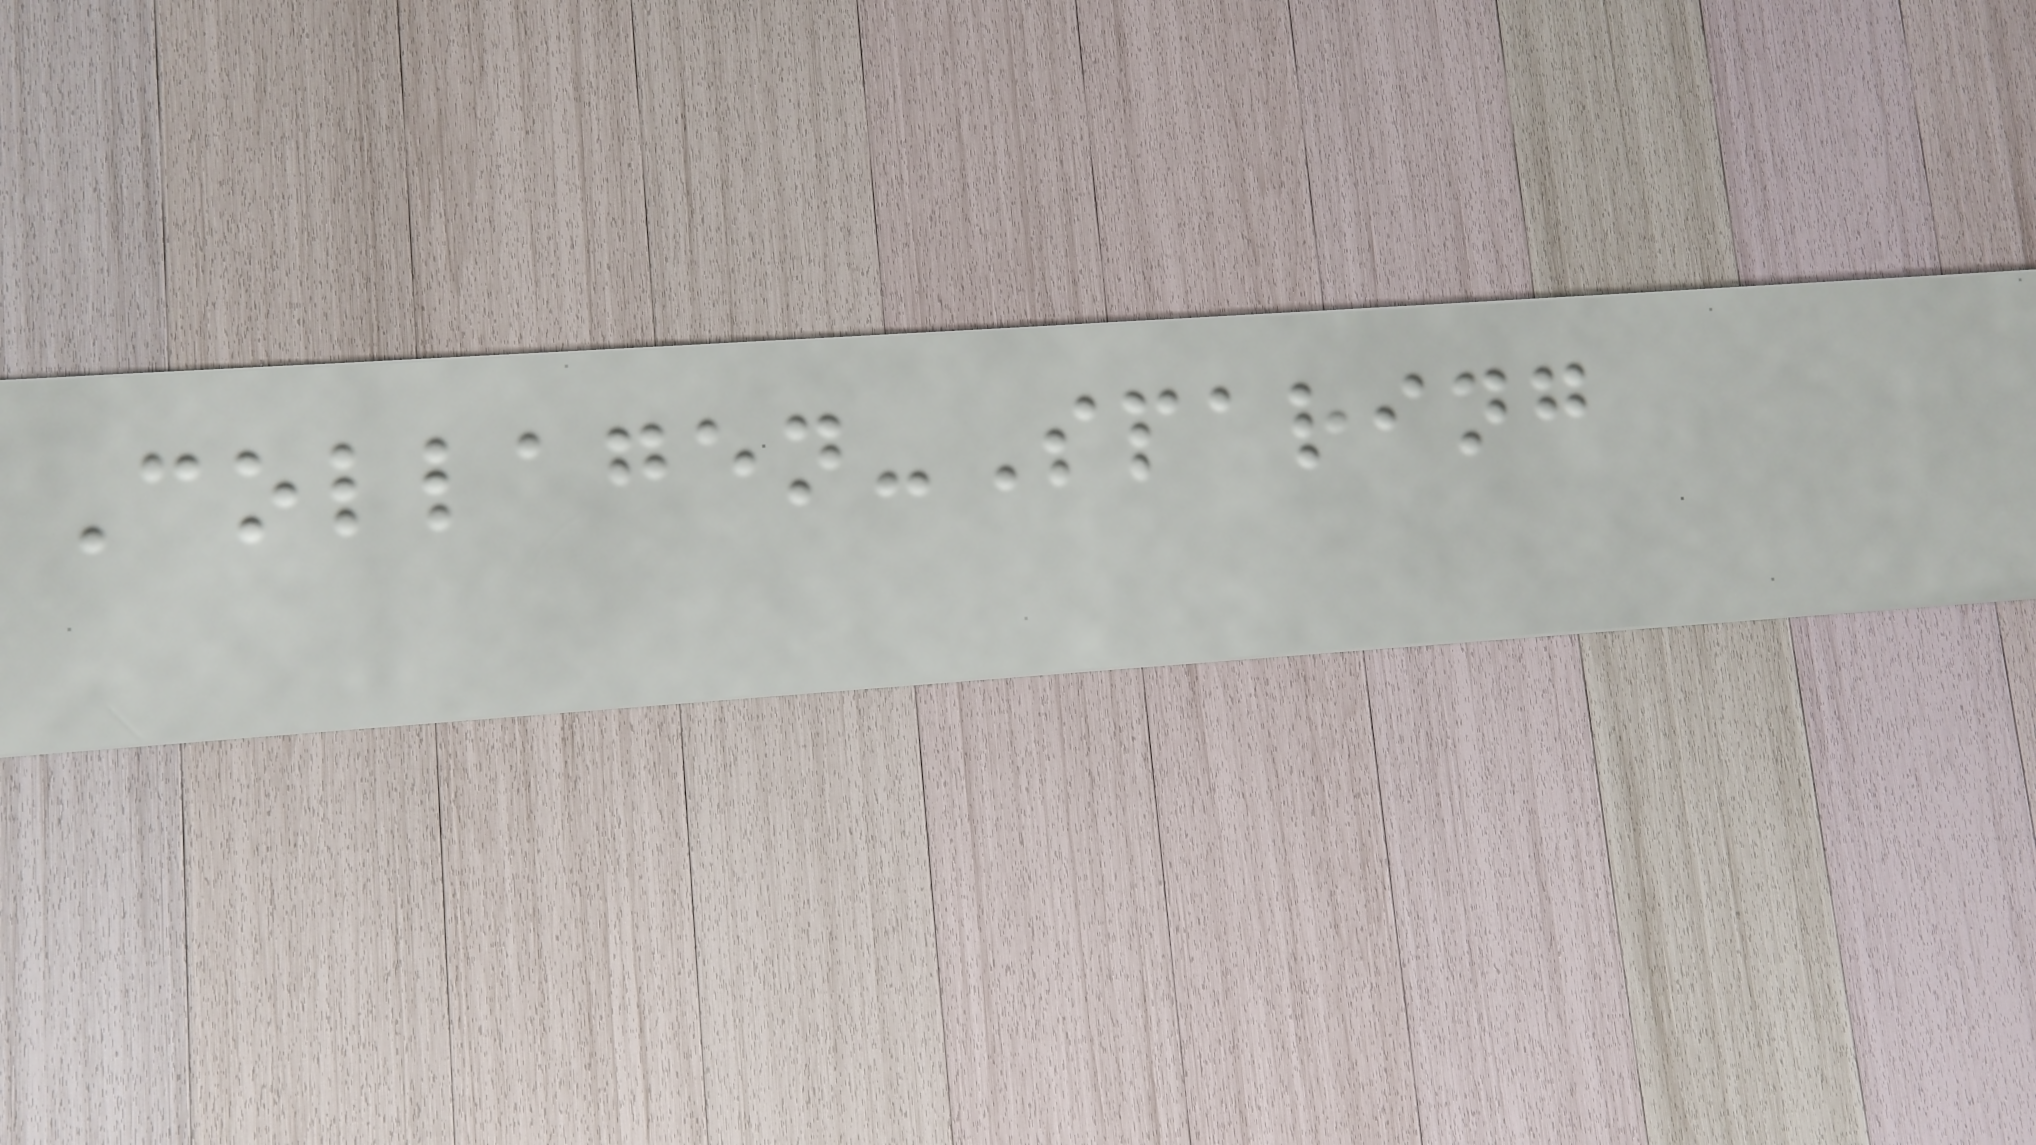Collagen-Sparing
